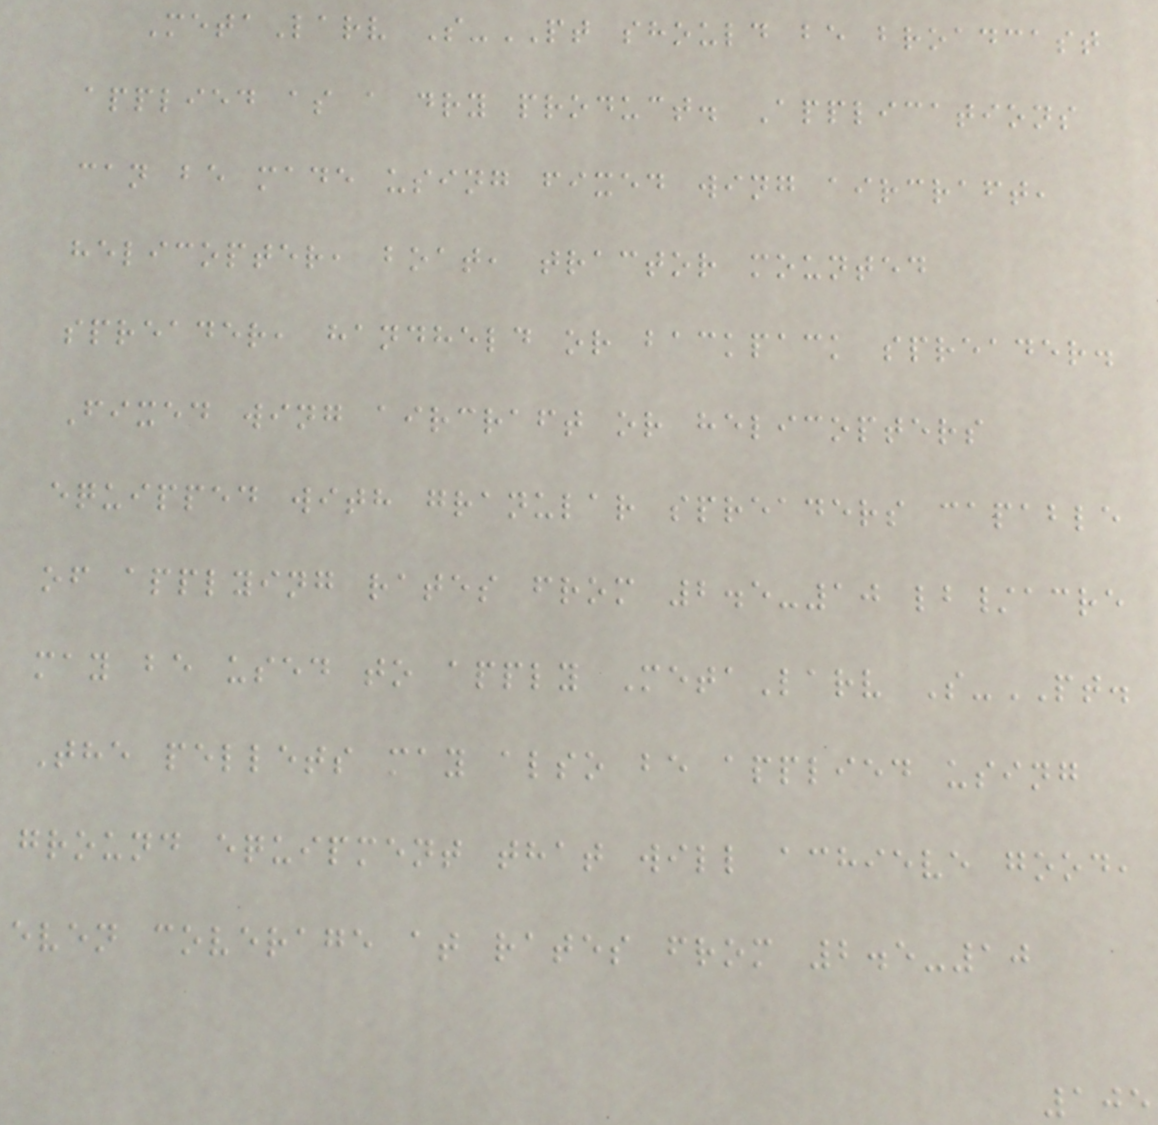MetaLarv S-PT should be broadcast
applied as a dry product. Applications
can be made using fixed wing aircraft,
helicopter, boat, tractor mounted
spreader, handheld or backpack spreader.
Fixed wing aircraft or helicopters
equipped with granular spreaders capable
of applying rates from 2.5-10 lb/acre
may be used to apply MetaLarv S-PT.
The pellets may also be applied using
ground equipment that will achieve good,
even coverage at rates from 2.5-10
105
